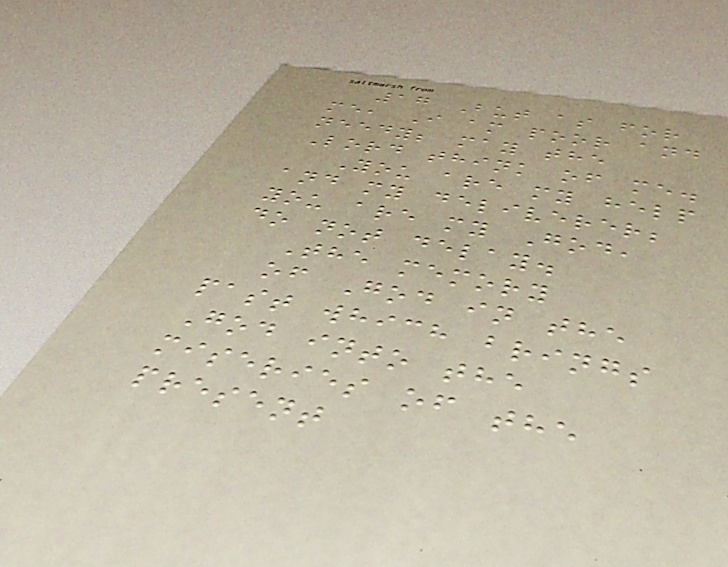17 But as for
me, I am poor and
needy; may the
Lord think of me.
You are my help
and my deliverer;
you are my God,
do not delay.
The memory
of God in the
past which brings
God into the
miseries of the
present
